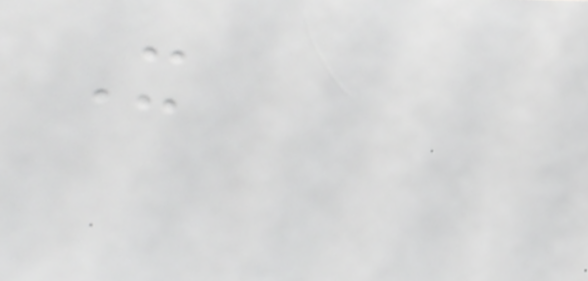It
